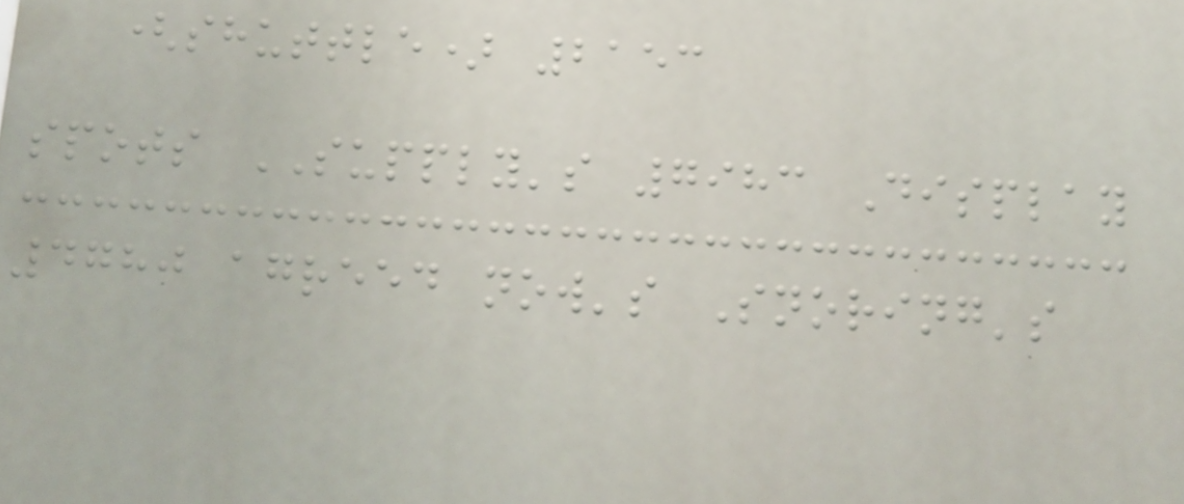(shuttle) 2153
spots SUPPLY's 7983 Display
4780 agreed now's Snoring's
